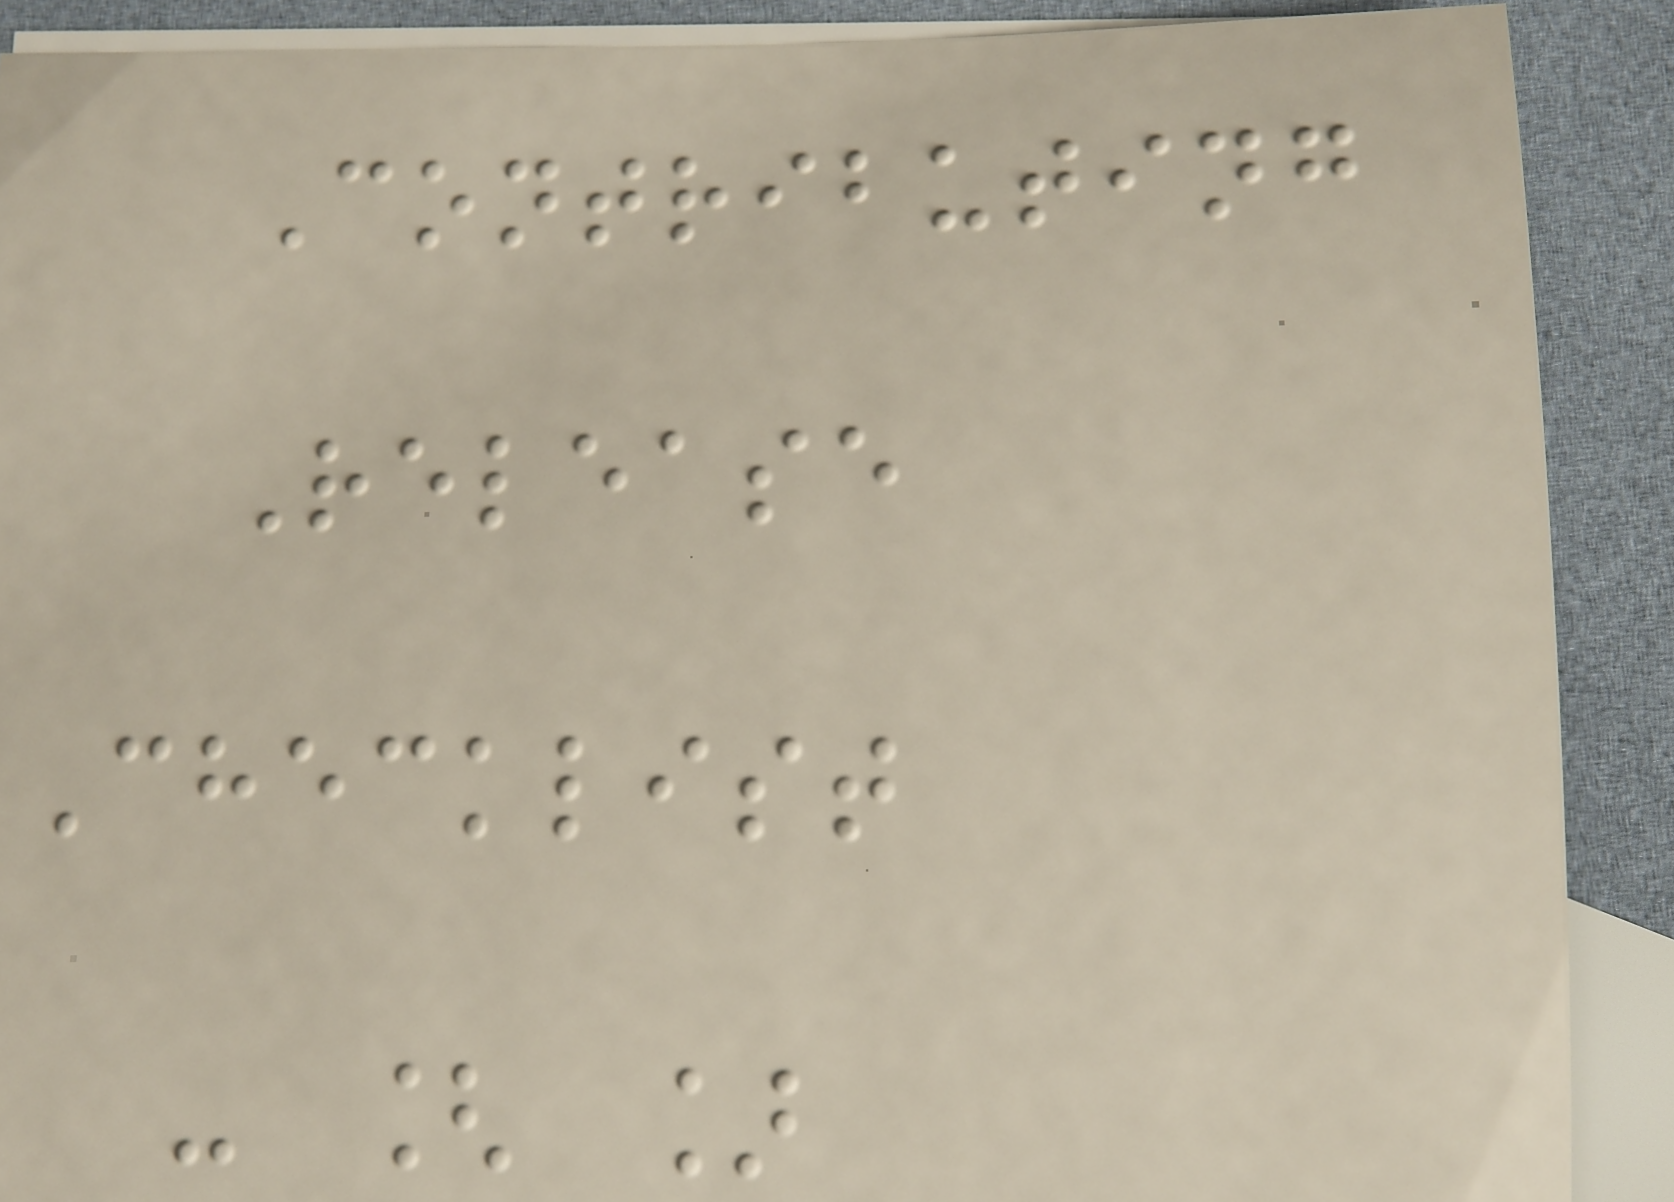Contributing
Release
Checklist
- [ ]
